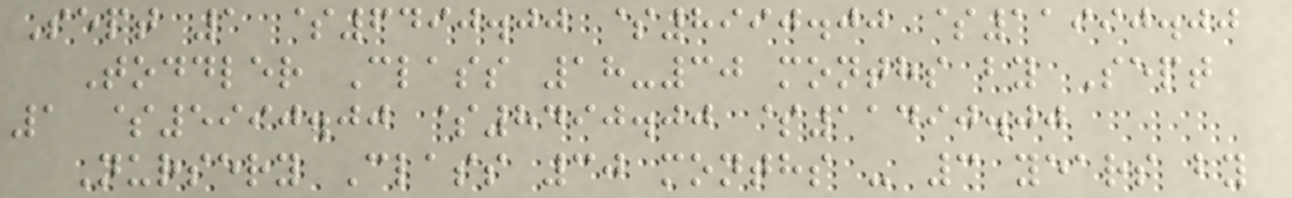Sept 1 $6490.00 $8990.00 $11990.00
Toddler Class 18-30 months by Sept
1 $5990.00 $8490.00 $11490.00
Nursery Class 30 months - 3 years by
